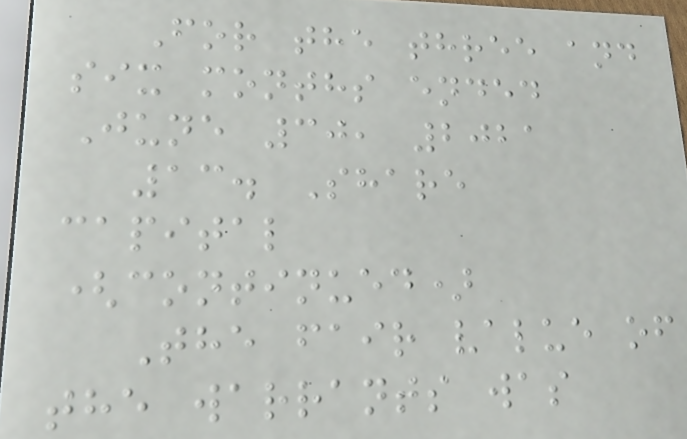For the three and
six months ended
June 30, 2021
13. Share
capital
(continued)
The fair value of
the warrants was
